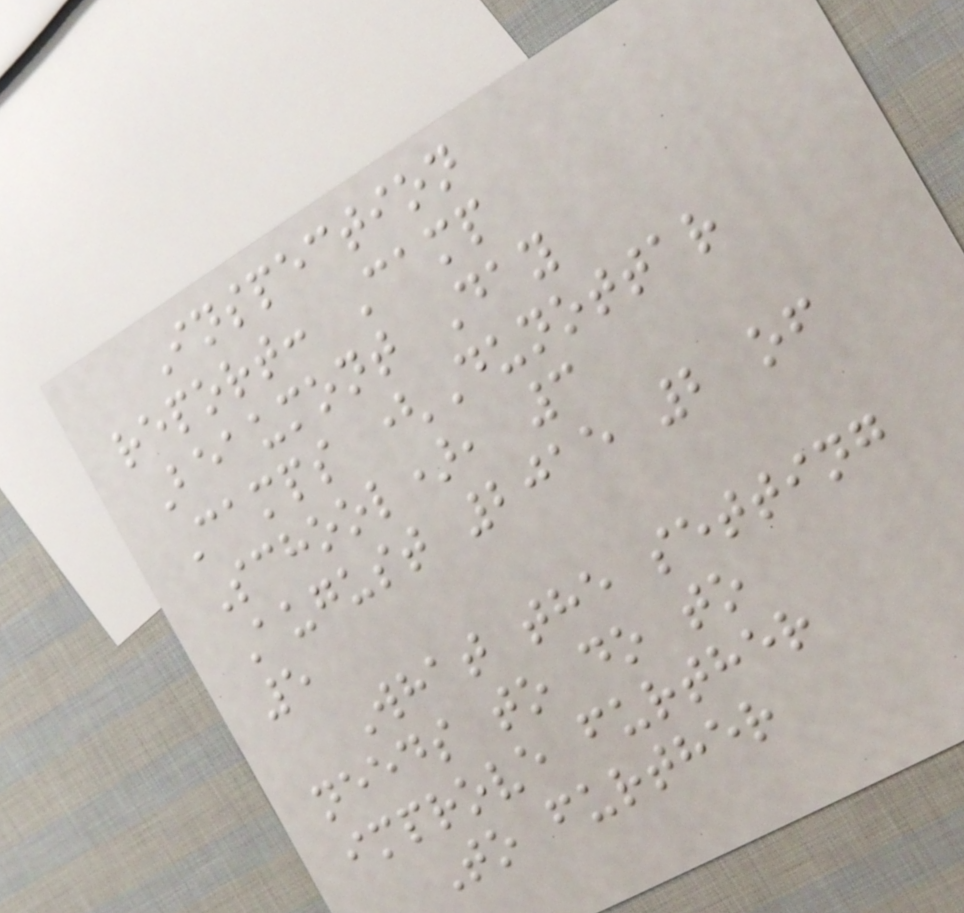Inspection
report: Camp
Beaumont Day
Camps (Dunottar
School), 3
August 2015 2 of
5
What the setting
needs to do to
improve further
To further
